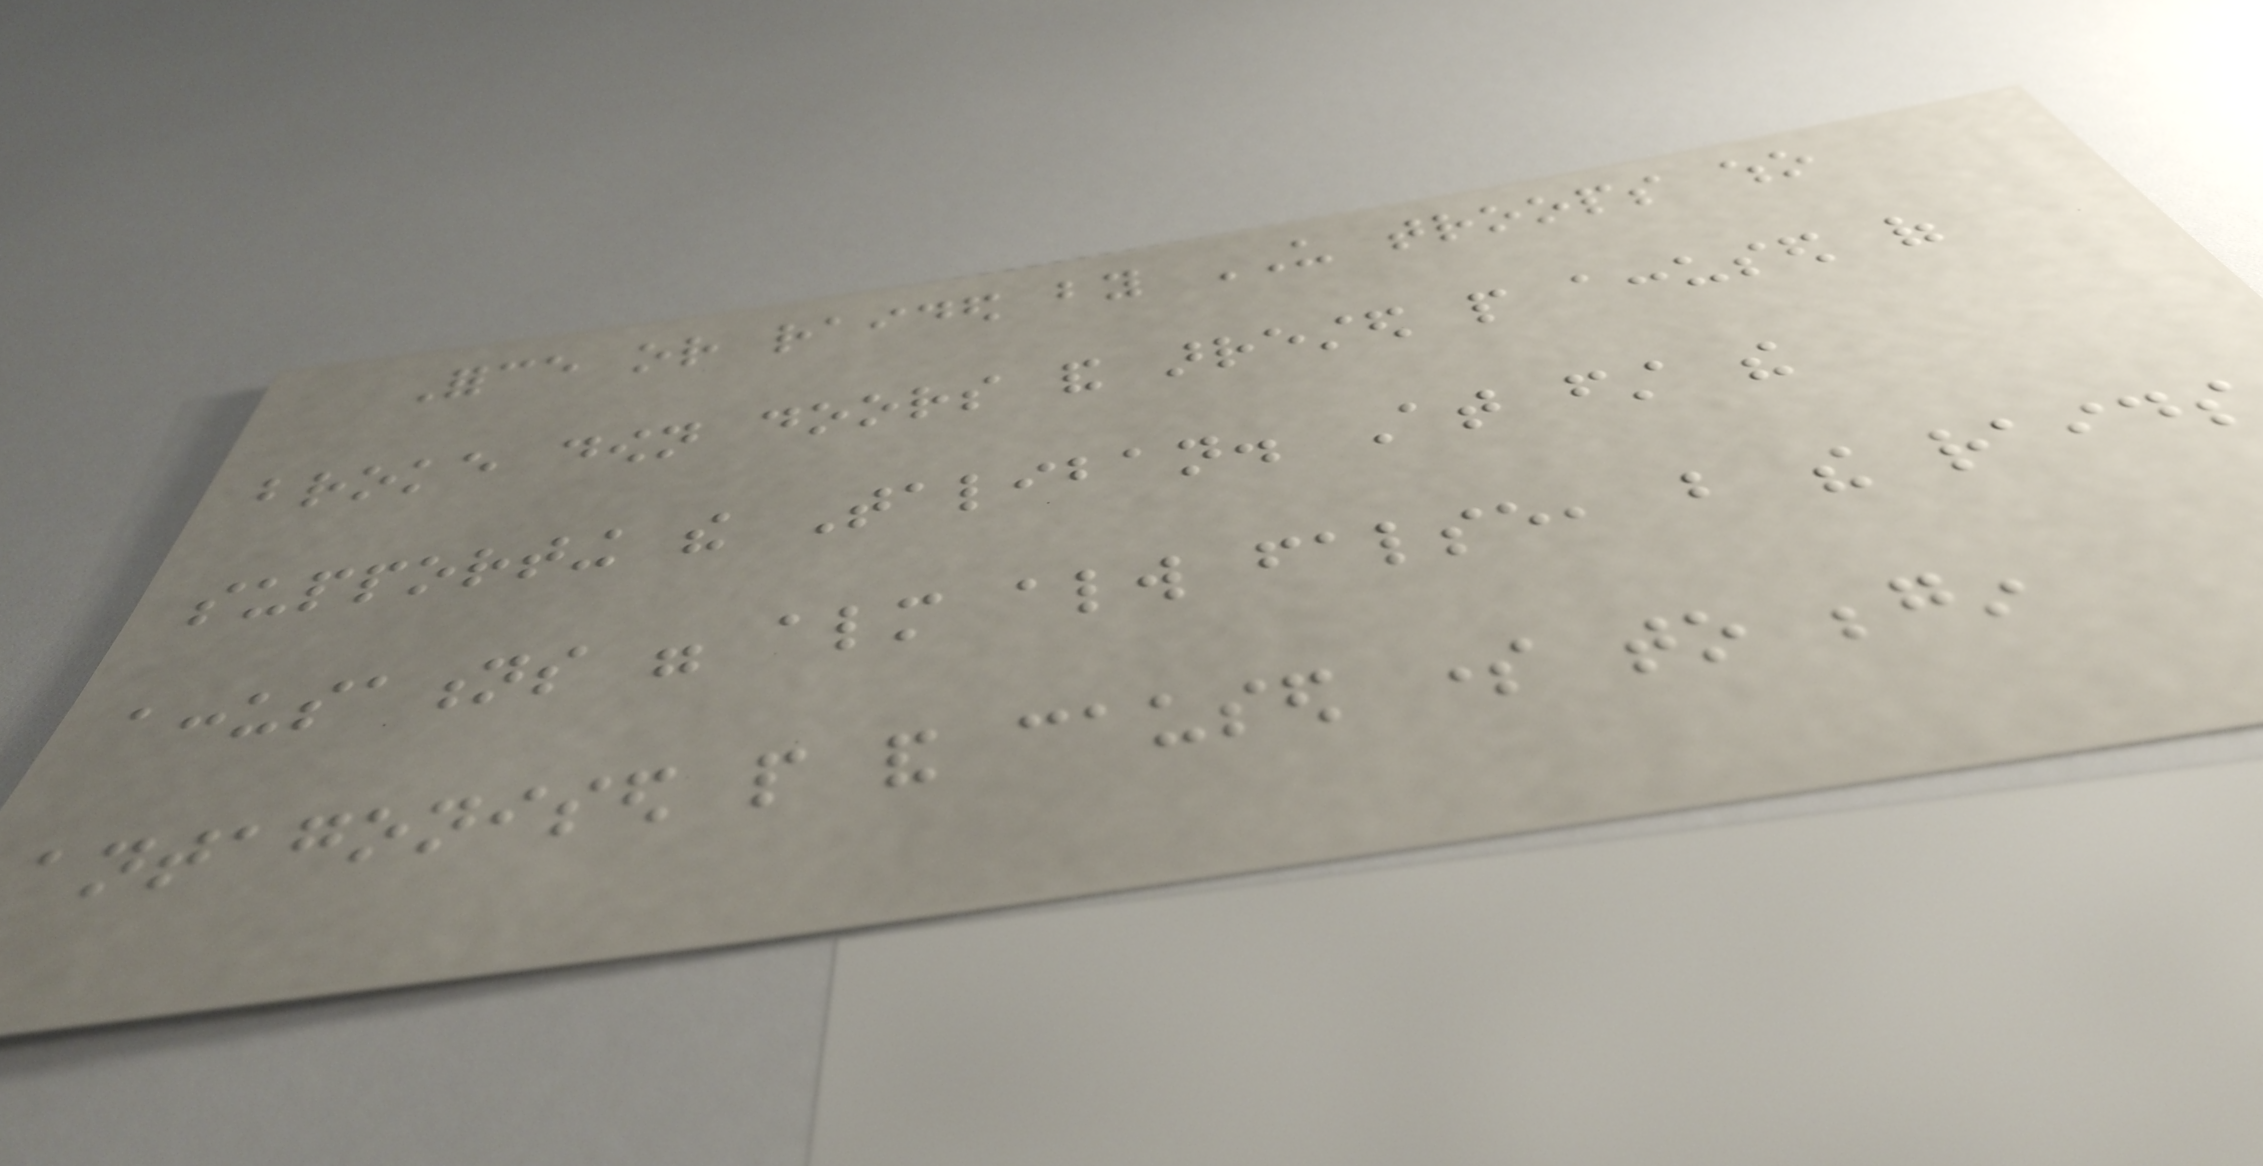Force or raided by US troops who
broke down doors and arrested people accused of
supporting the Taliban. At first the
accusations were almost always false, but the raids
antagonised people and caused some to begin
